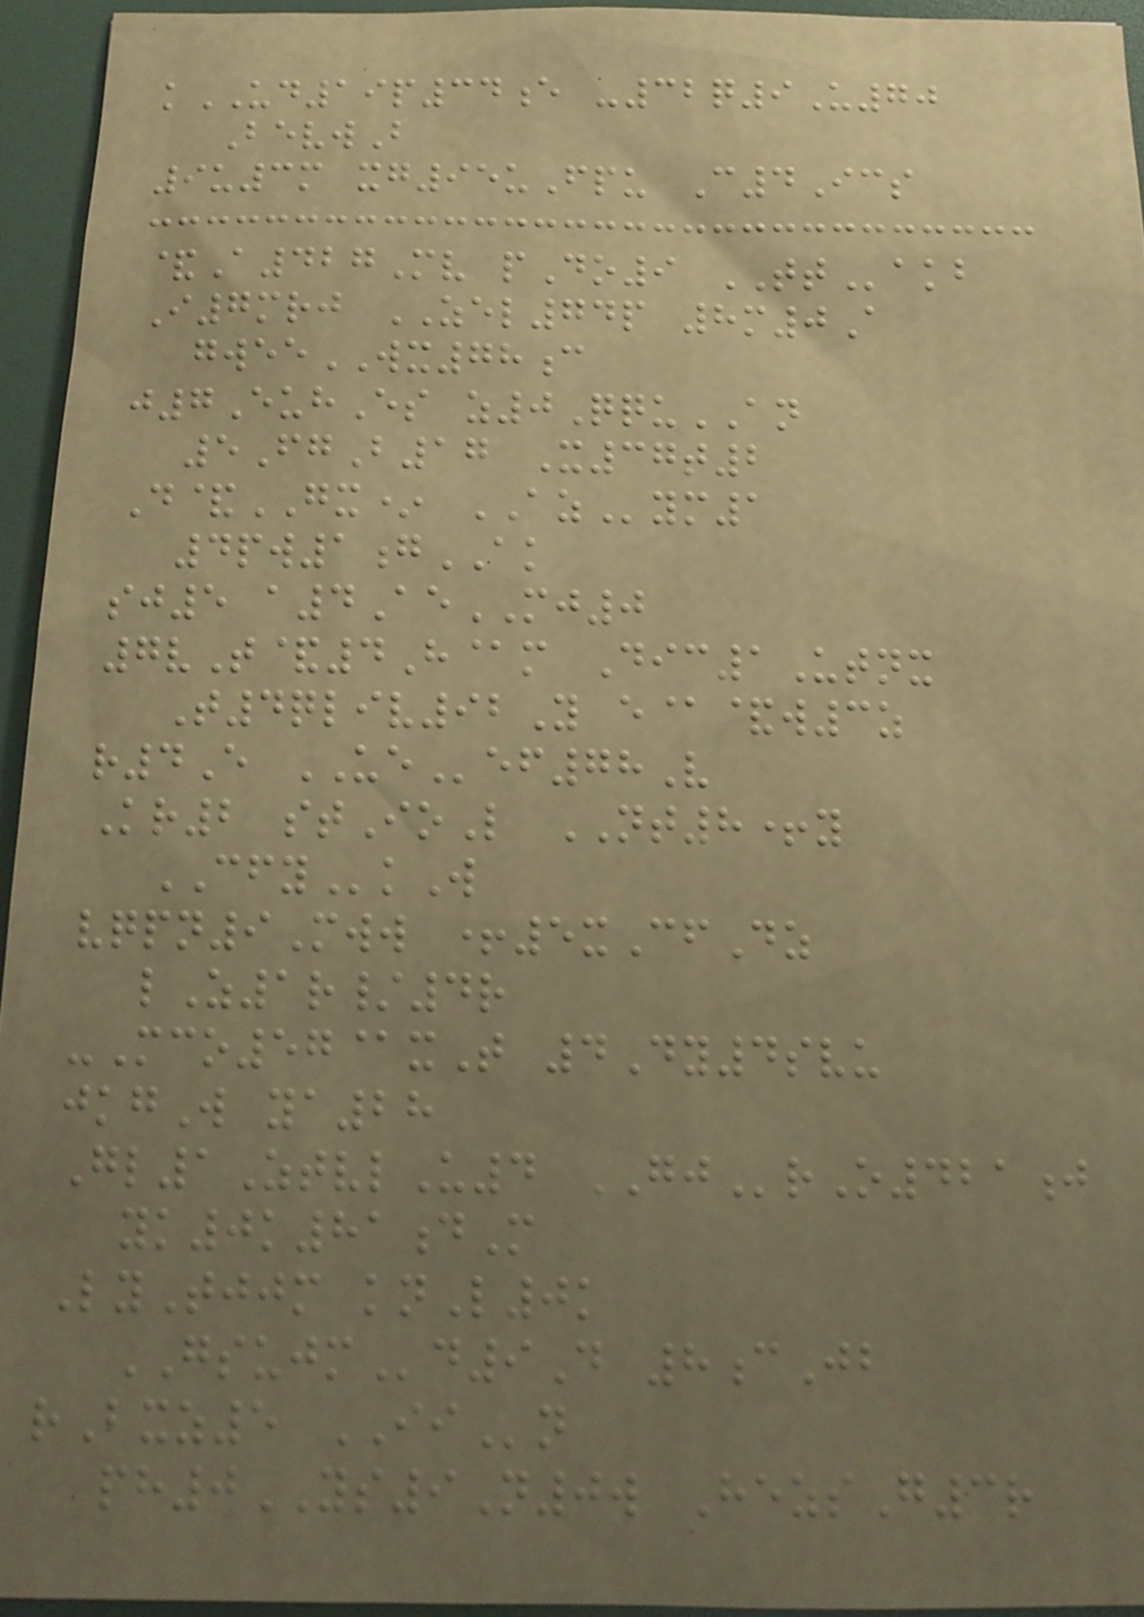kUD19p34e -32q9U70
BevwB
9u3m xg95uFpu C4Ics
&A427Mv pDo9 TTakb
I7mrj ZEL74p 8m0A
gweeWX78c
j7EuhEs z0QquAN
5FgB17 X37t2
D&GX* AZym1
4pw1gAK
sj5 a4AeMJ0
7vT&4H@m Dic1Utnx
T4qliv92Y e@&w3z
r4E UEef78V
Kr2 stIoL NT8+y
CFYkW
vqpn9Mww +5xCfDz
lZ1r/4r
-Mco57@xT 4Dy4svu
jkgW ya28
Gl1ZtvlU4 GJrO421j
yk0k81dM
LyTjjm knL0k
GSUJMd9D 8cJb
rBxz5 IIn
ph0YS9N0w HezsG3r
